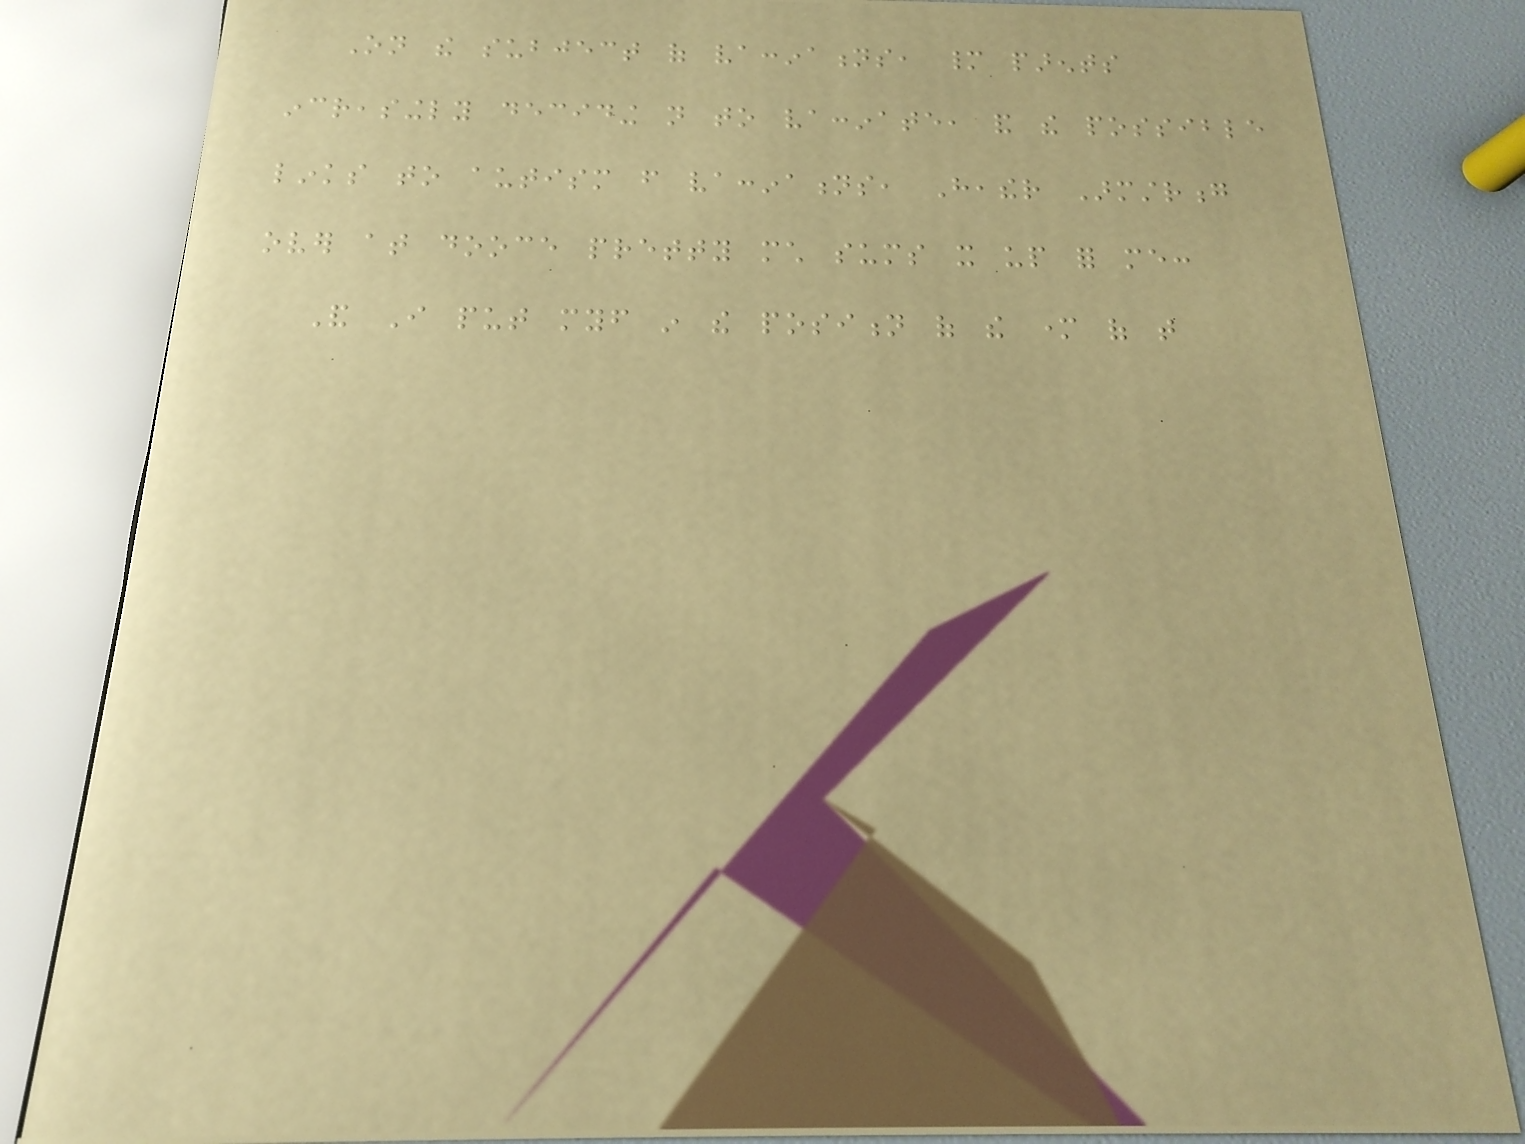On the subject of vaccinations, many parents
increasingly deciding not to vaccinate, and the possible
links to autism from vaccinations, Heather Armstrong
over at dooce pretty much sums it up for me:
And I put myself in the position of the mother of that
